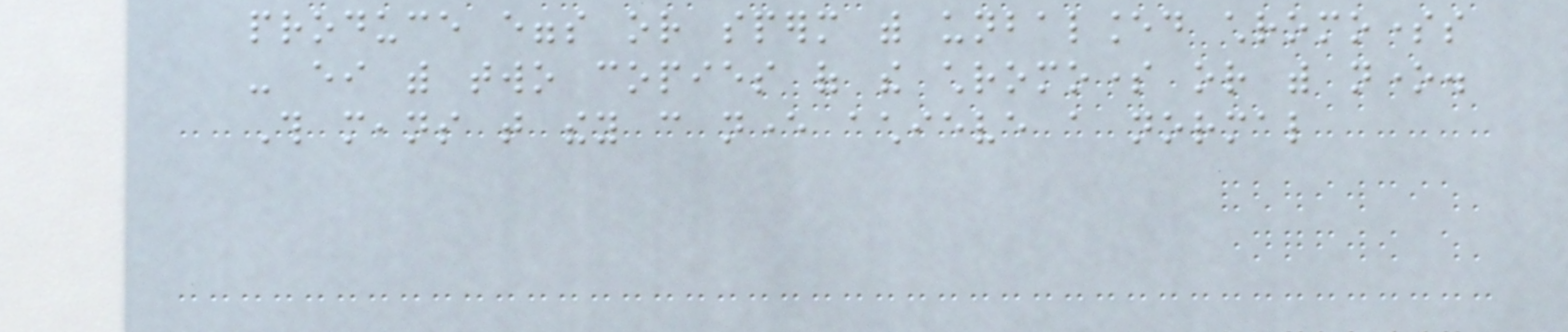produce eggs or sperm with unbalanced chromosomes
- either with two copies of the chromosome or with none.
This means that they can never achieve a normal
